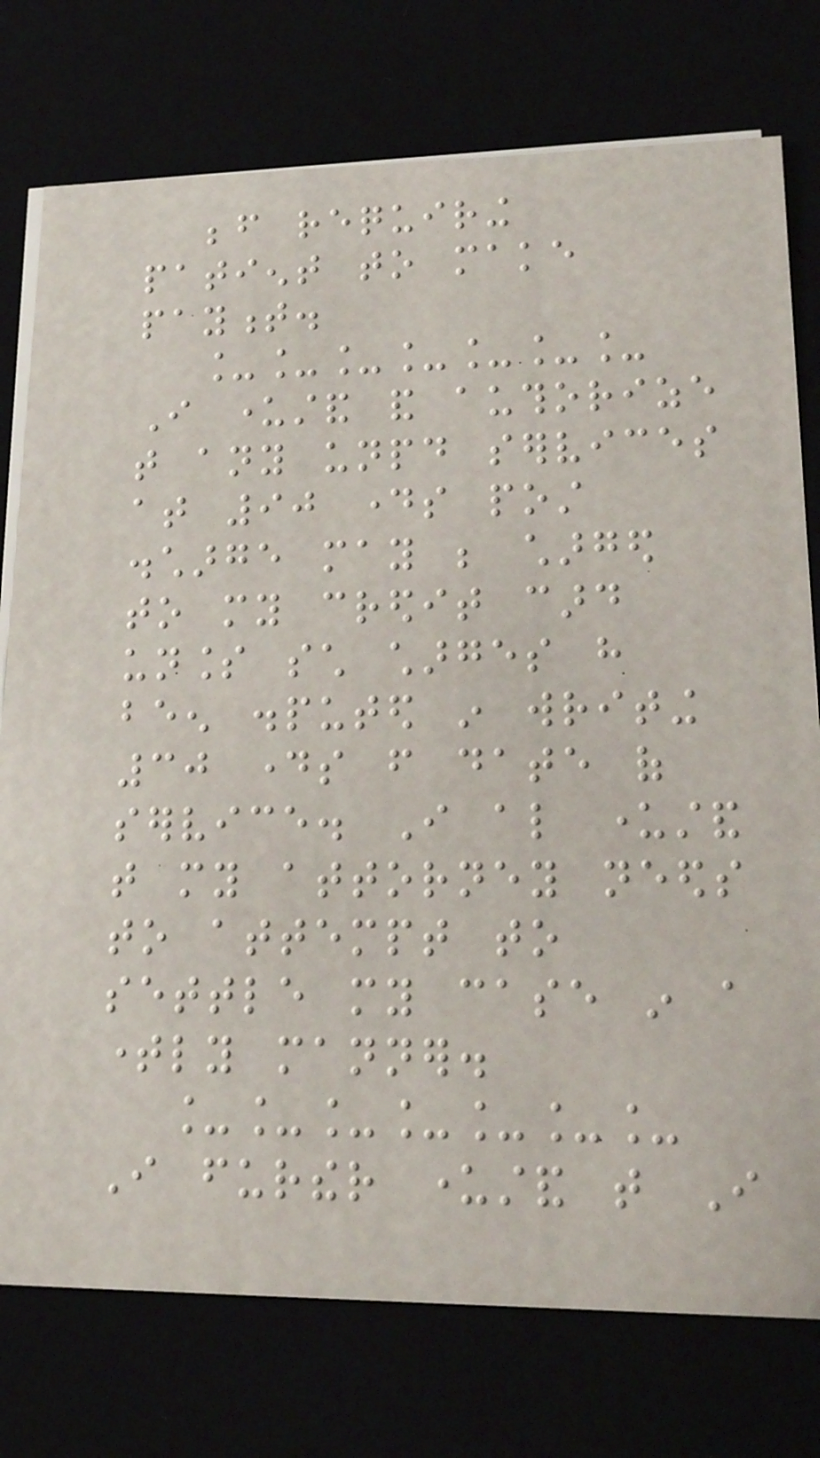before requiring
patient to make
payment.
_______
I understand and authorize
that any unpaid services
at 90 days post
discharge may be charged
to my credit card
unless such charges have
been disputed in writing
30 days from date of
service. I also understand
that my attorney needs
to attempt to
settle my case in a
timely manner.
_______
I further understand that I
